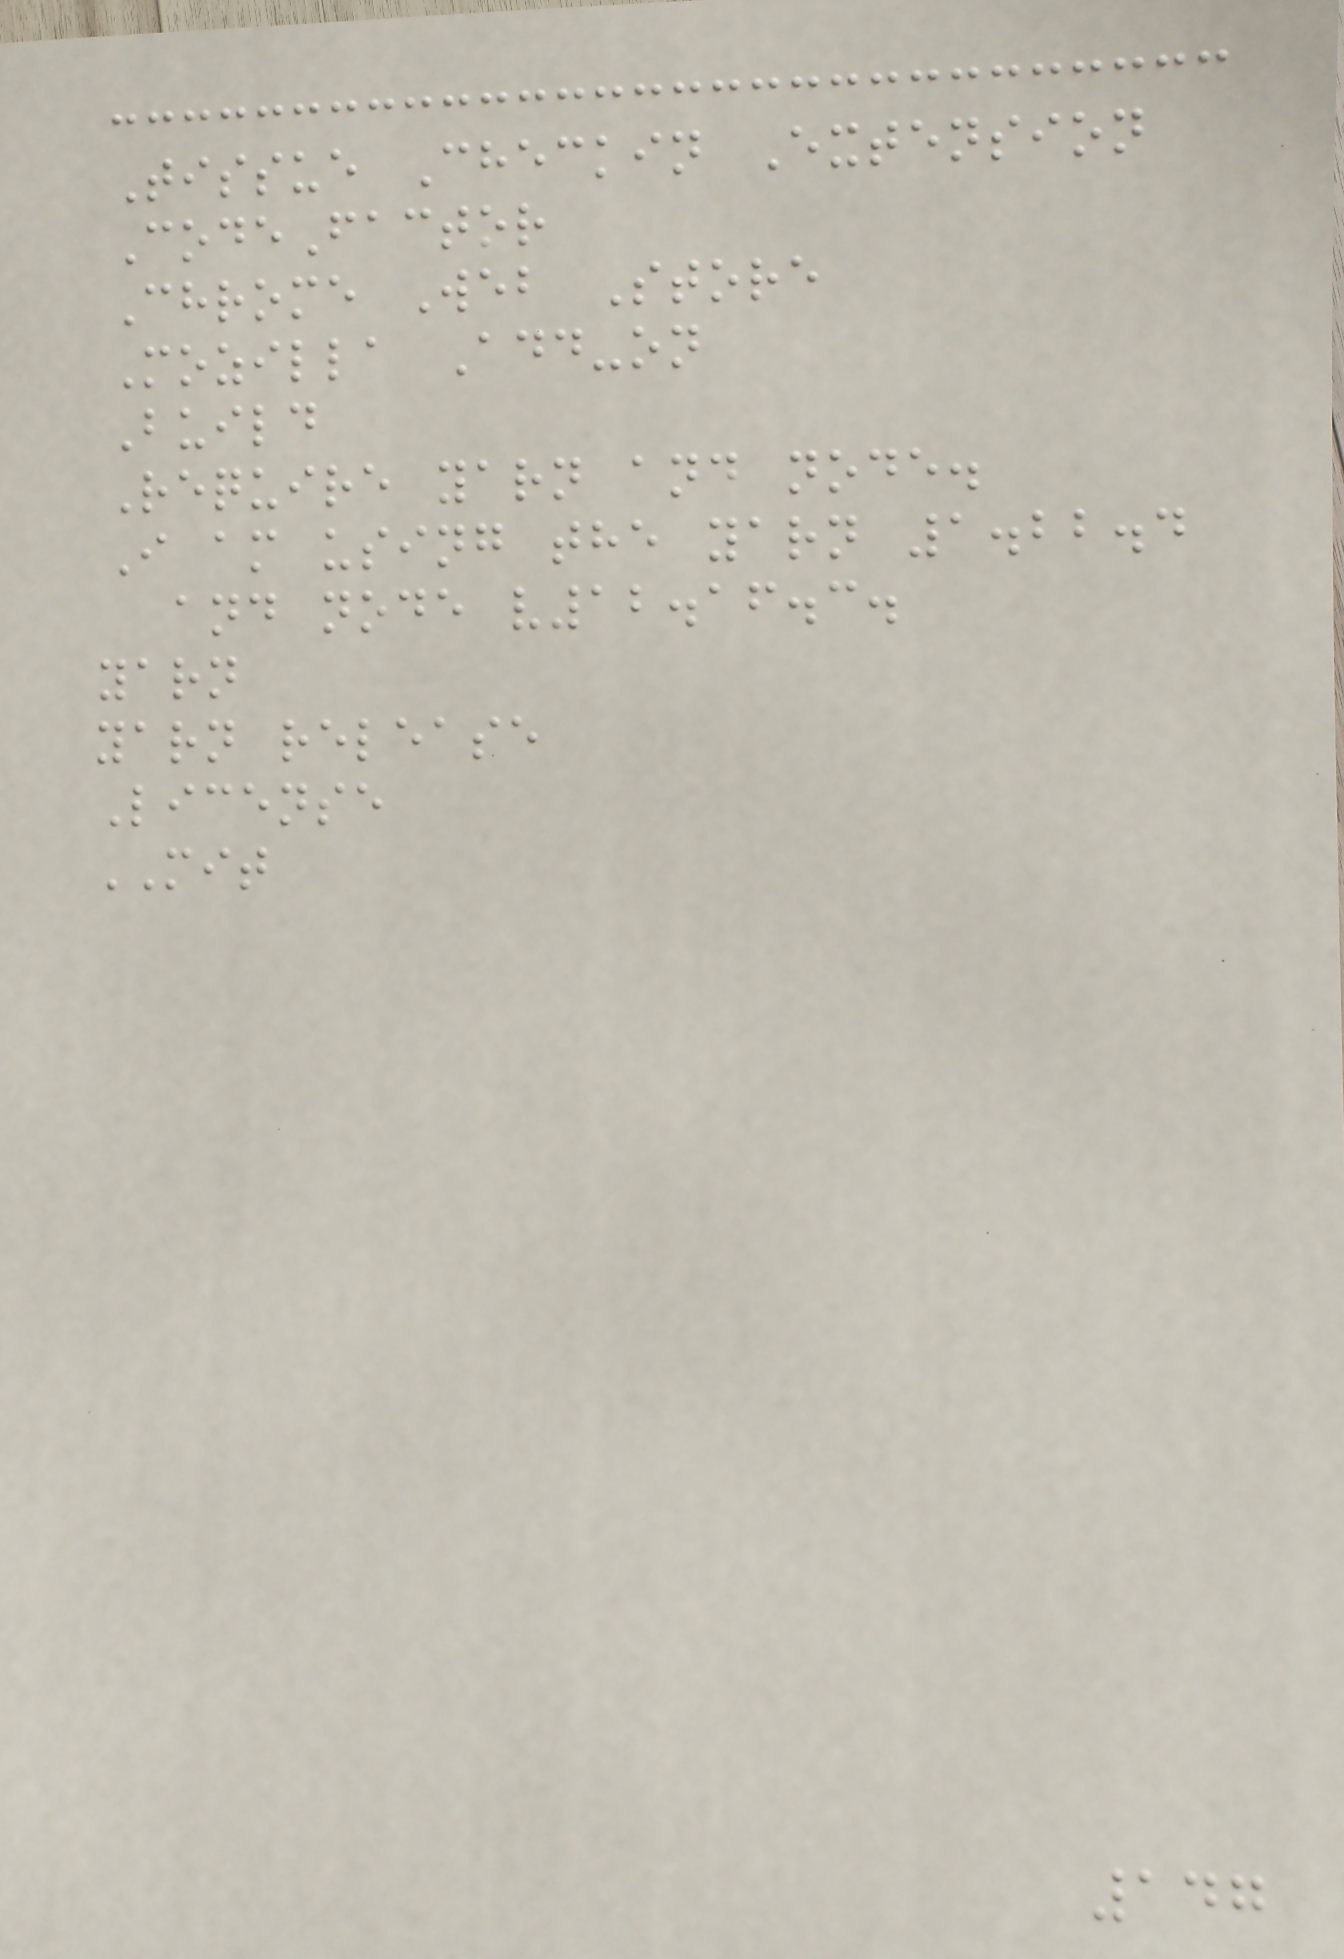Tissue Checkin Extension
CodeFactor
Chrome Web Store
Mozilla Add-on
Build
Require yarn and node.
I am using the yarn 1.22.4
and node v12.16.3.
yarn
yarn release
License
MIT
147
